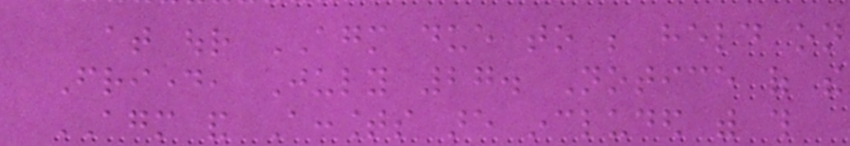at our AGM due to be held on
Friday, July 27. Notice of the
AGM and Accounts are included with this
